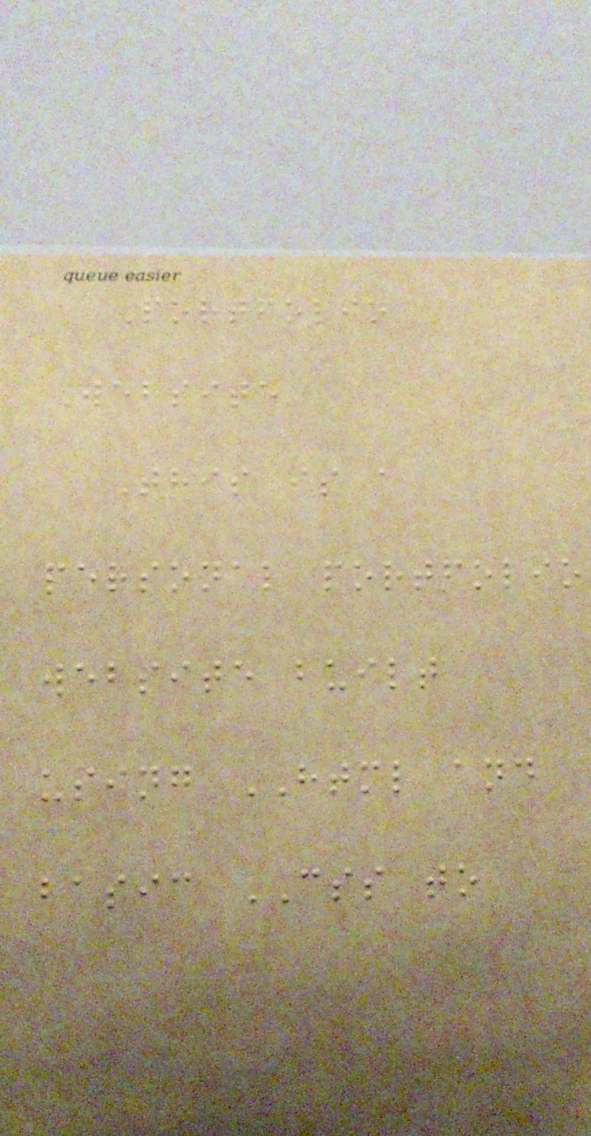Portfolio
Website
This is a
personal portfolio
website built
using HTML and
basic CSS to
